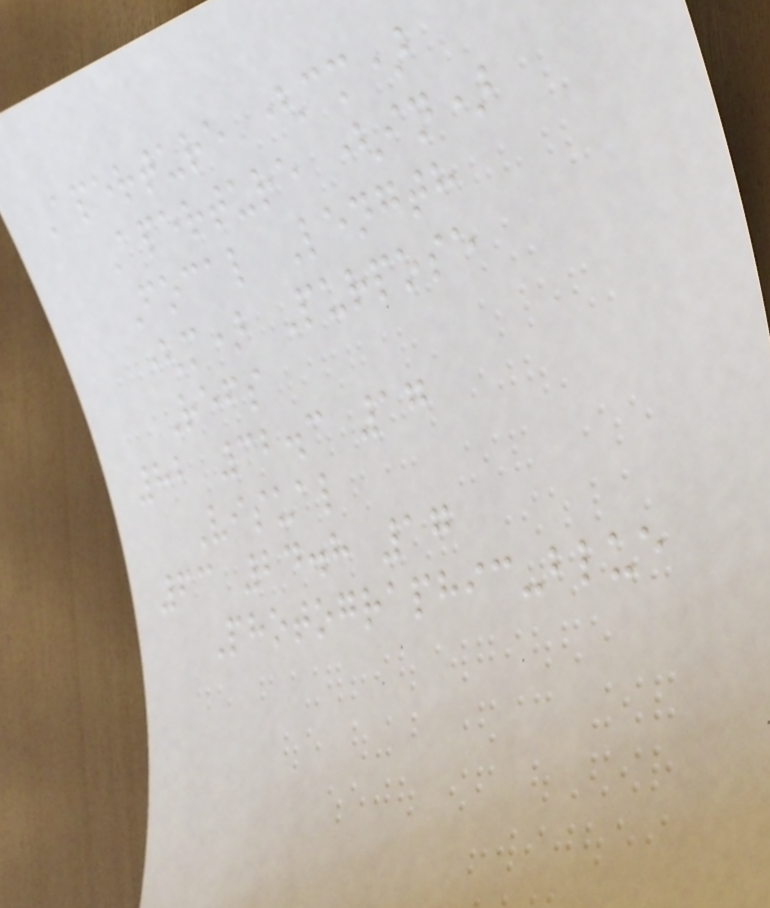Aperture (cm)
Aperture (in)
Focal Length
(m) Purpose
Refs
82 32.3 17
Visual
63 24.8 17
Photographic-blue
